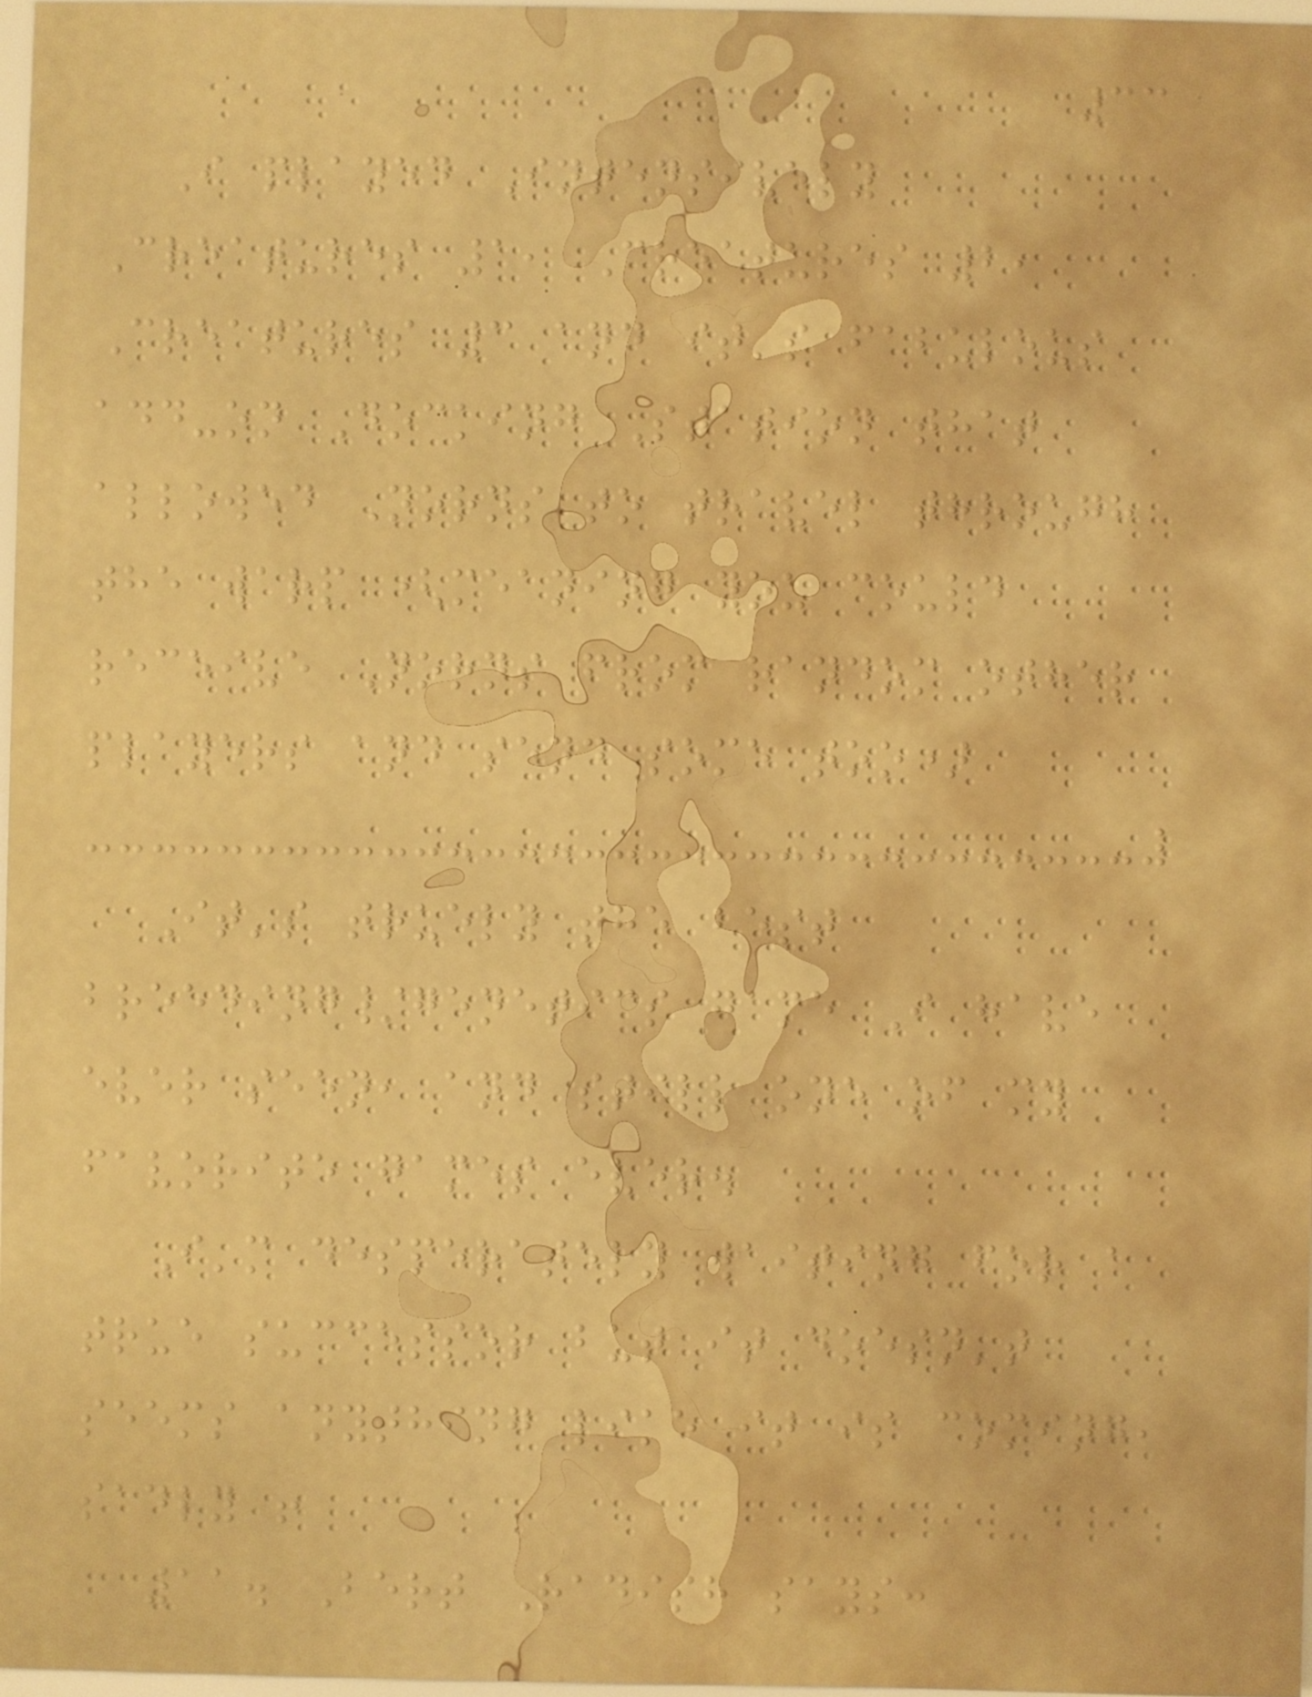33
I played Intensively
Creatures 1, Creatures 2,
Creatures 3 and it's fabulous
add-on Docking Station that
allowed Norns to travel through
the warp (meaning you could
receive Norns from random other
players and send some too)
It's truely the best
breeding/genetics game I have
ever seen, and still one of my
favorite games ever.
I'm desperately waiting for a
true successor but it doesn't
seems anything like it is coming,
sadly !
11. Bert Radish says:
